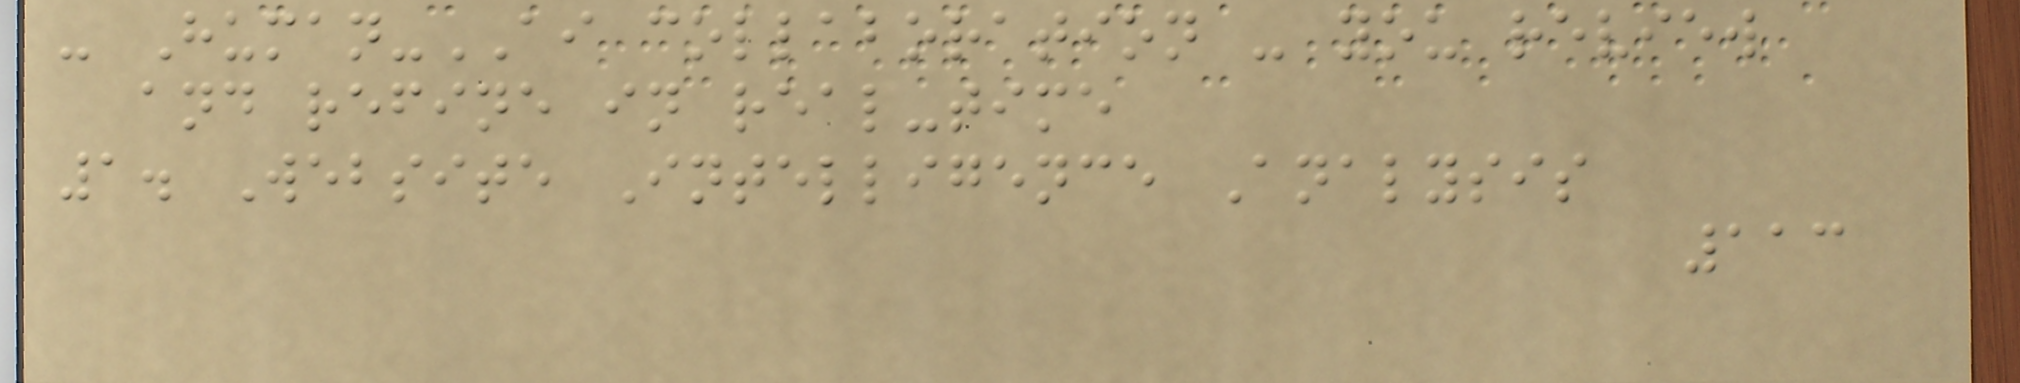- Human-AI collaboration - you review
and refine in real-time
1. Website Intelligence Analysis
113
